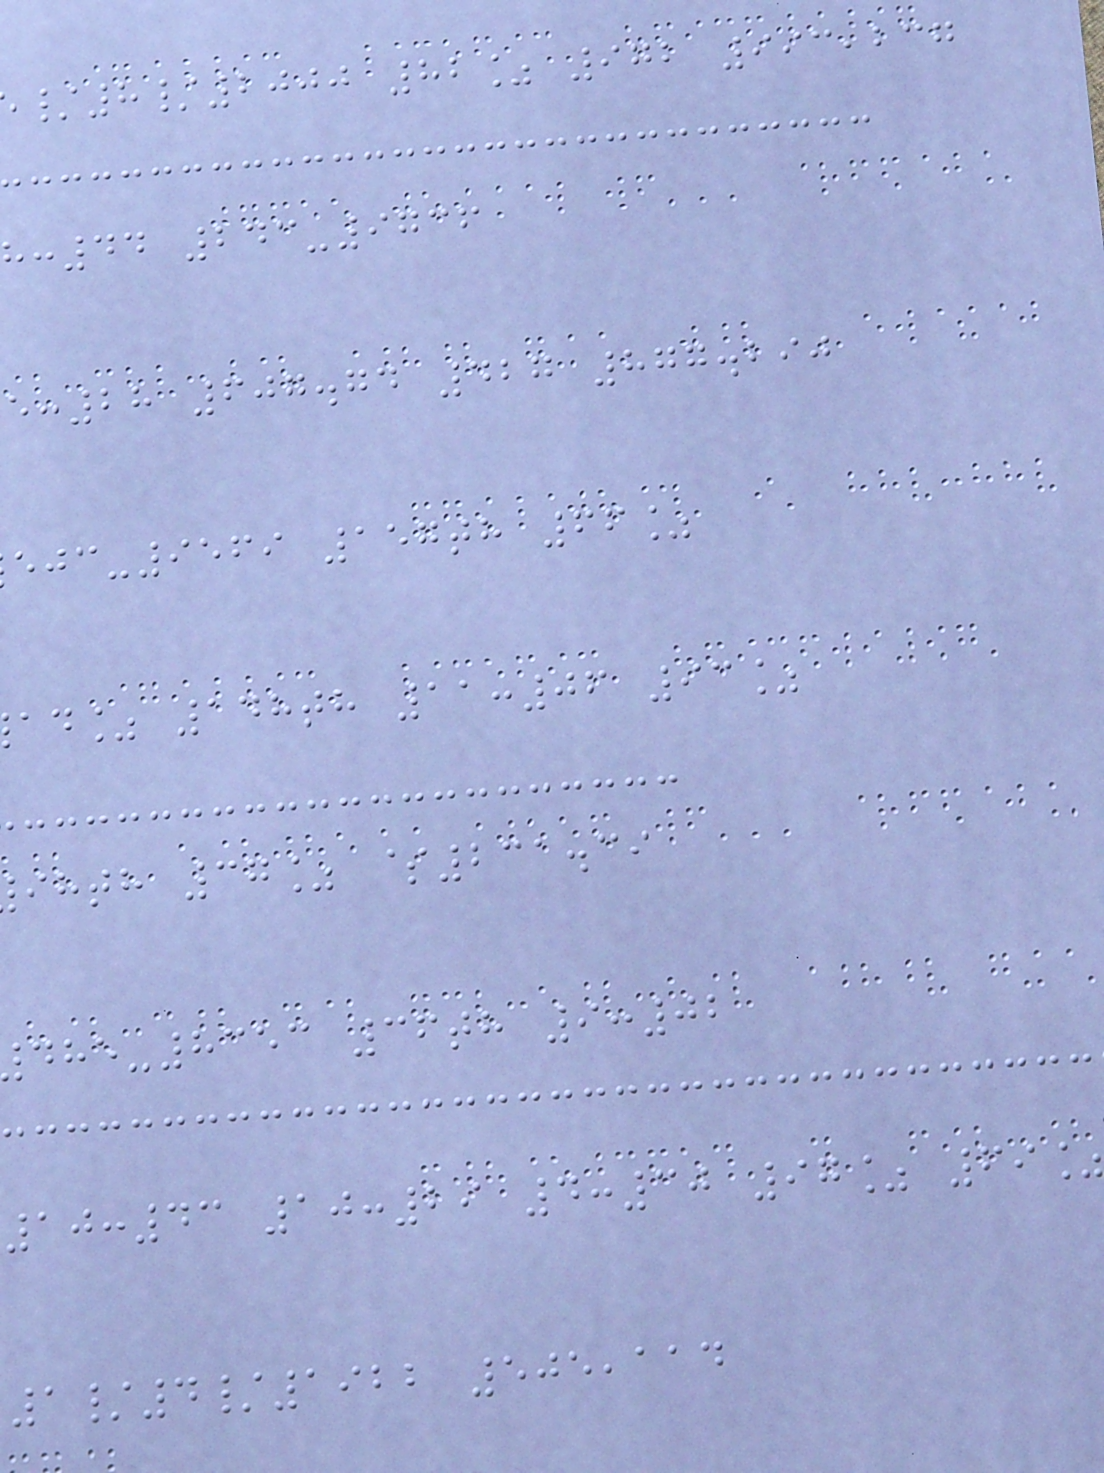/8/2000 82% 972 993,237
:44 243-9736
:28 607.74 427 877.290
-9569 157th 66%
ad% 148th 11:06 93%
ihth 37% $231.39
-8353 36th 9:02
10:43 10:29 4:30 97% 69%
1/4/1922 505,114
